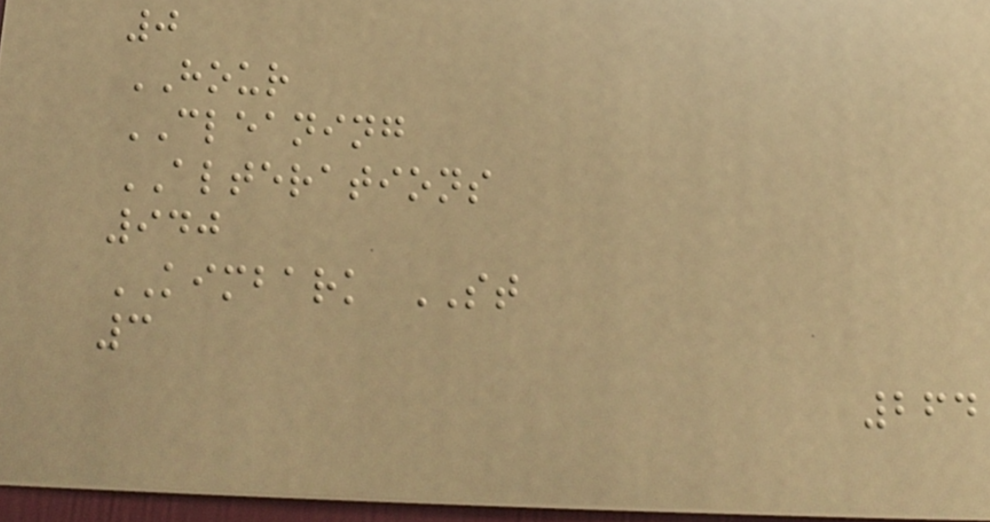0
HOUR
CLEANING
ALTERATIONS
940
KIMBARK ST
3
264
